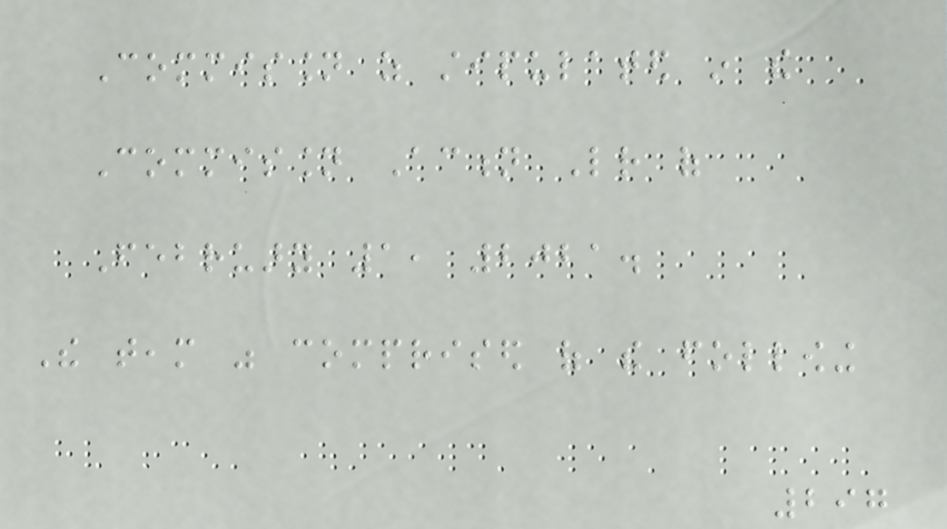Commission as stipulated in the
Commission Action Letter of
February 1, 2021.
The team was comprised of the following
297
